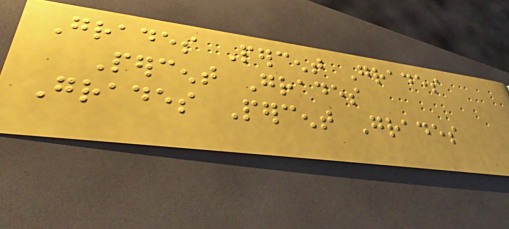Grades Percent Grades
Percent Grades
Grades Percent Grades
